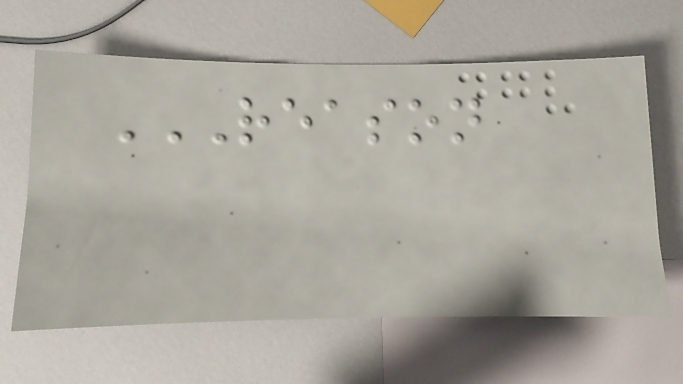REASON
